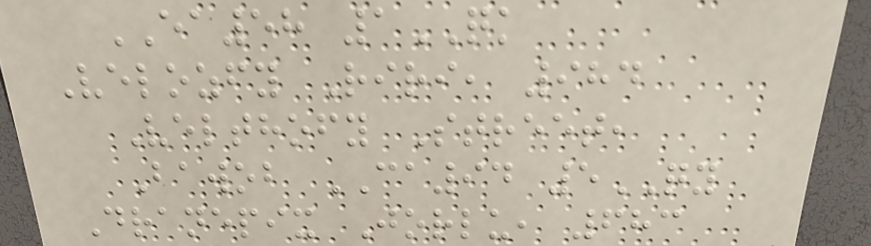EA58 1QK
Velozfy Riri, 984
Velthofy Street,
Bawob CA94 5QY
Dranepix Jorlu, 683
